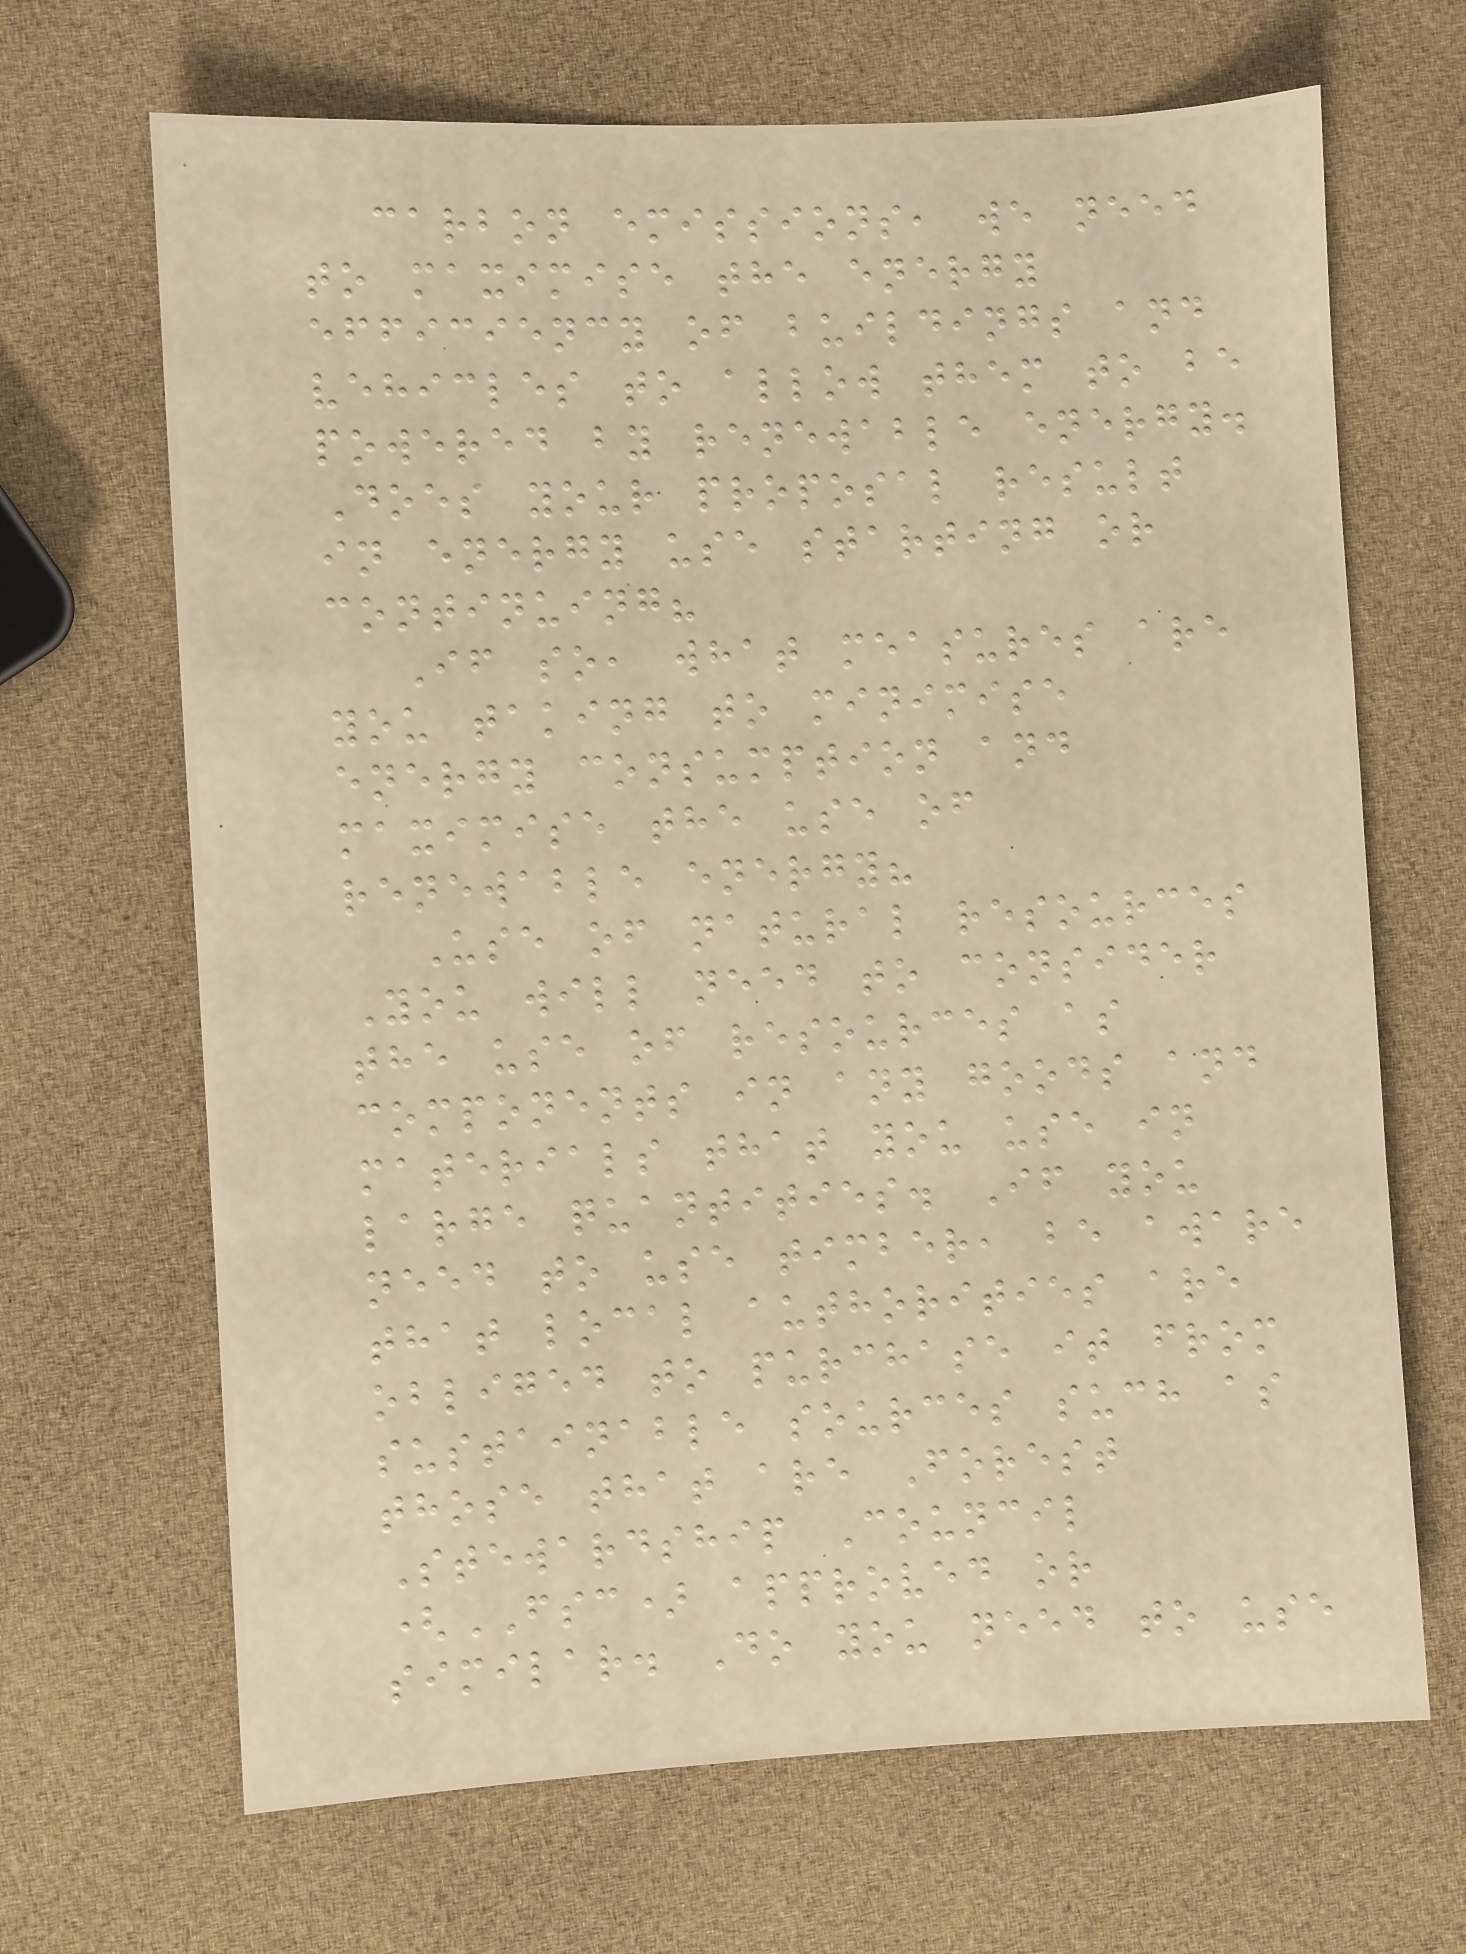carbon emissions, we need
to maximise the energy
efficiency of buildings and
vehicles to allow them to be
powered by renewable energy.
Does your proposal result
in energy use starting or
continuing?
If so, what measures are
you taking to minimise
energy consumption and
maximise the use of
renewable energy?
Use of natural resources
You will need to consider
the use of resources as
components in any goods and
materials that you use in
large quantities. If you
need to use timber, be aware
that local authorities are
obliged to purchase it from
sustainable sources such as
those that are Forest
Stewardship Council
(FSC) approved or
similar. Do you need to use
